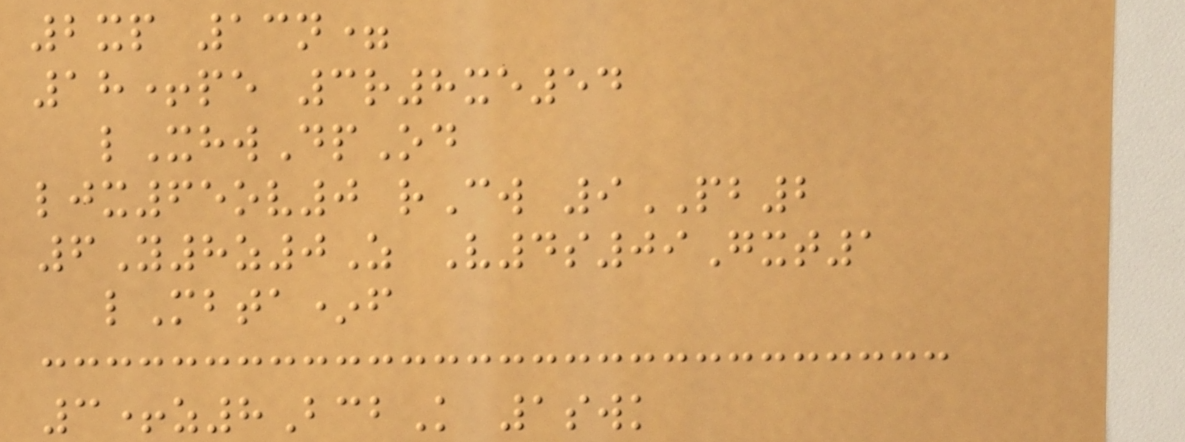2xp 13n=
18+pe 3r8xe54
lXhwDpOd
ljx65ov0 rCw 9PB2
6Y8z0Z V4s09Gxt1
lMbta*f
3+z8BcbK 1swk
